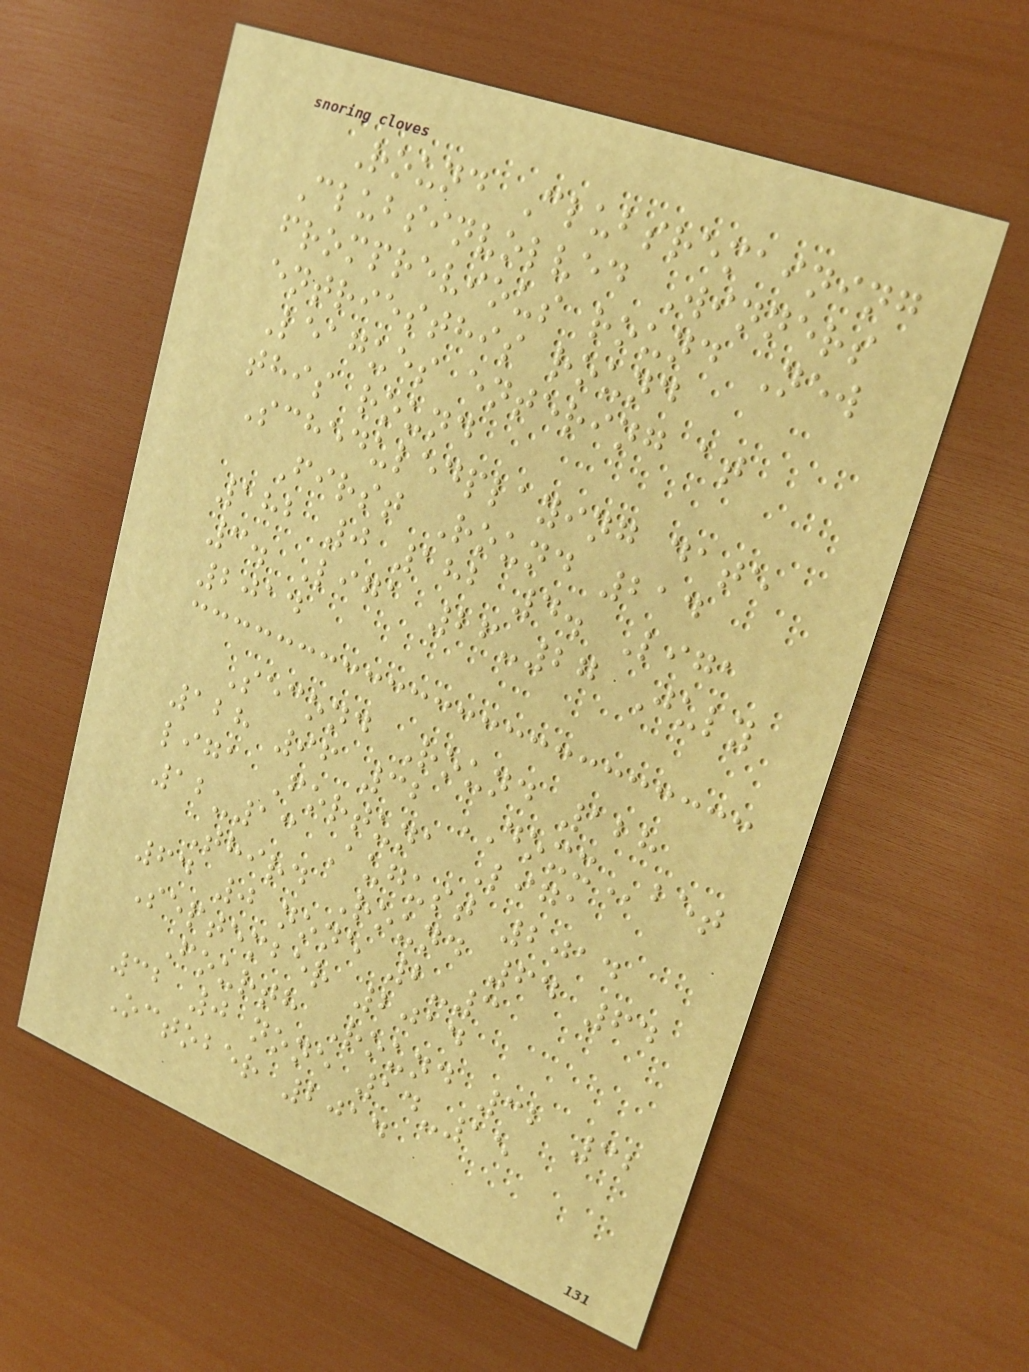Round Clubsremaining
Clubsinvolved Winners
fromprevious round New
entriesthis round
Leagues entering at
this round
Scheduledplaying date
First Round 214
182 0 182 4. Liga
3. Liga 26-27 July
2014
Second Round 128
128 96 32 DOXXbet
liga Fortuna Liga
12-13 August 2014
Third Round 64 64
64 0 none 2-3
September 2014
Fourth Round 32 32
32 0 none 14-15
October 2014
